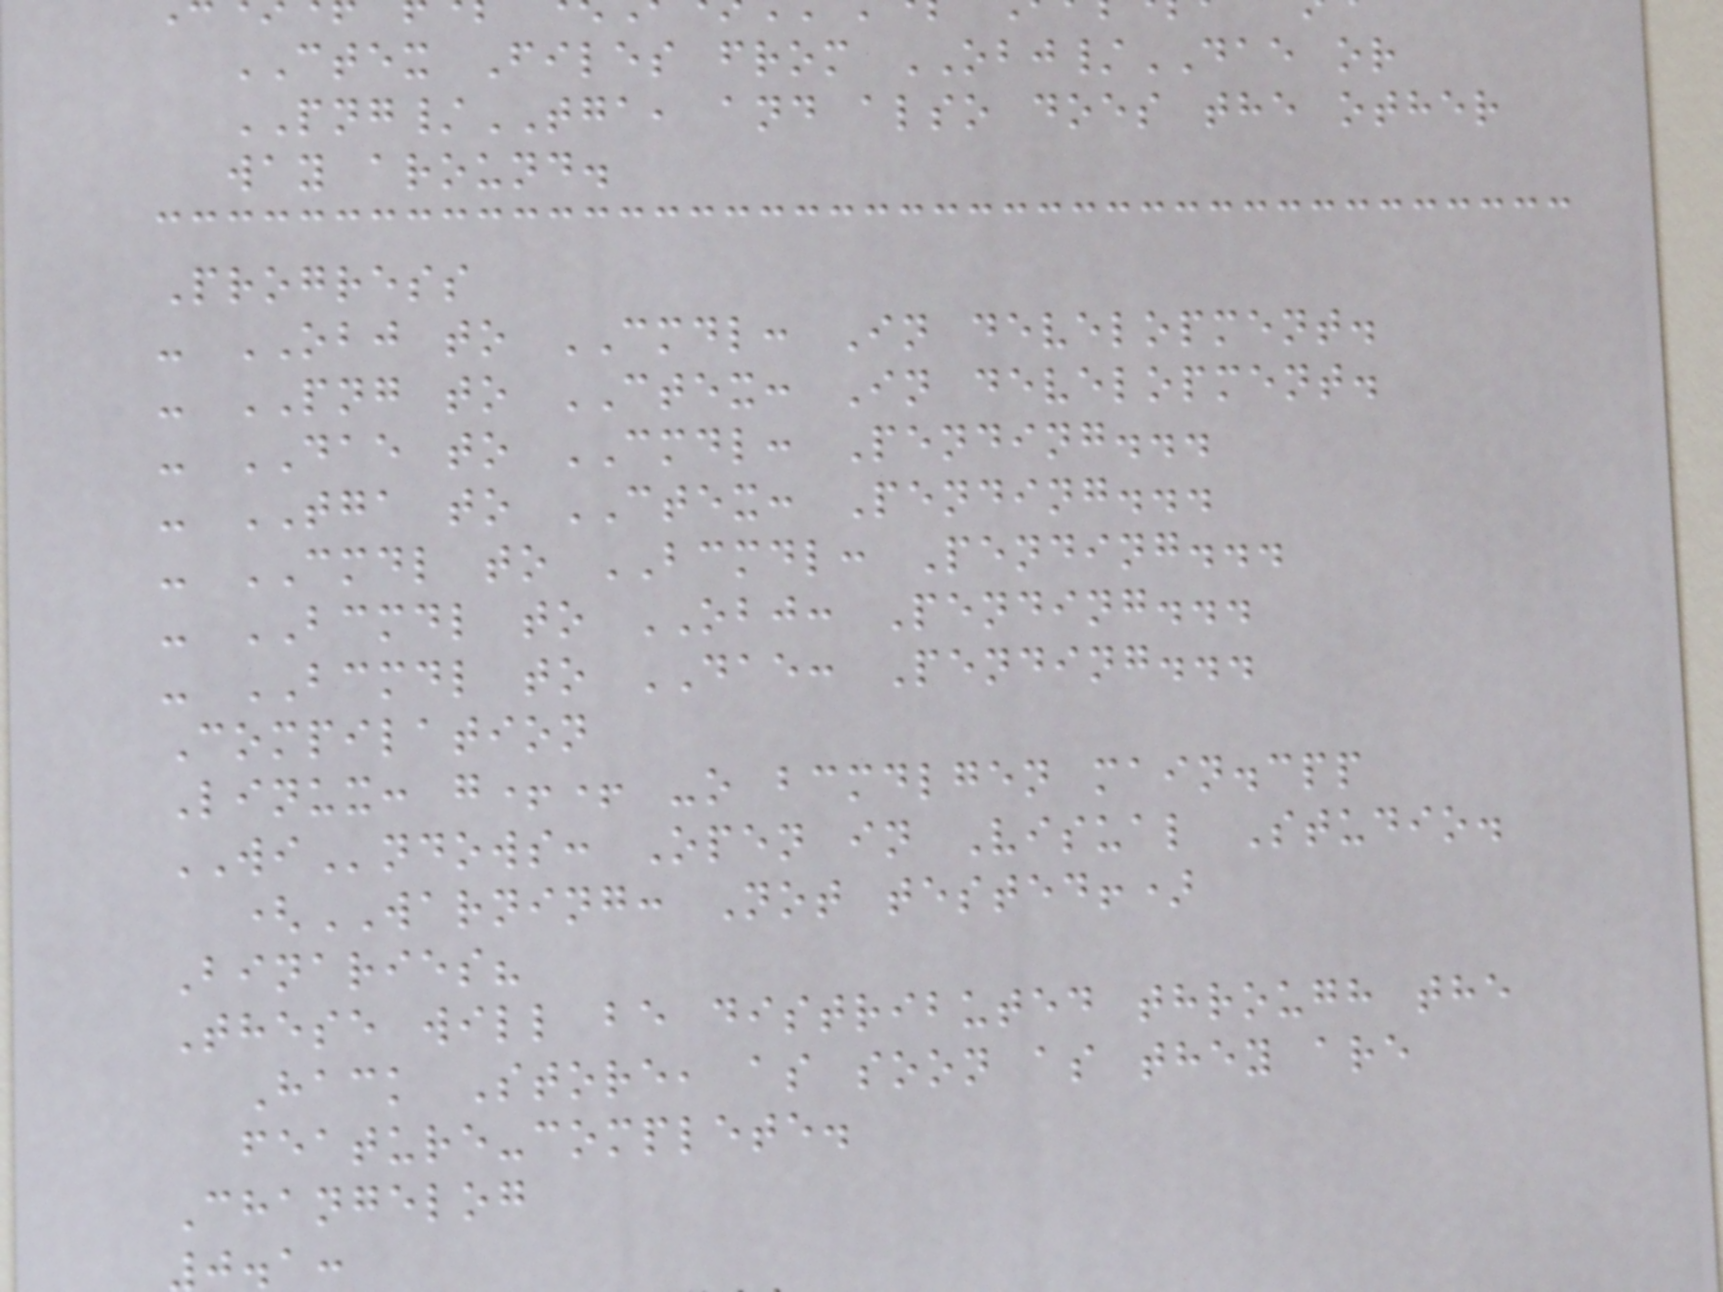CTEX Files from OBJ/DAE or
PNG/TGA, and also does the other
way around.
Progress
- OBJ to CMDL: In development.
- PNG to CTEX: In development.
- DAE to CMDL: Pending...
- TGA to CTEX: Pending...
- CMDL to BCMDL: Pending...
- BCMDL to OBJ: Pending...
- BCMDL to DAE: Pending...
Compilation
Linux: g++ -o bcmdlgen main.cpp
WIndows: Open in Visual Studio.
(WARNING: Not tested!)
Binaries?
These will be distributed through the
Hack Store, as soon as they are
feature-complete.
Changelog
0.1:
